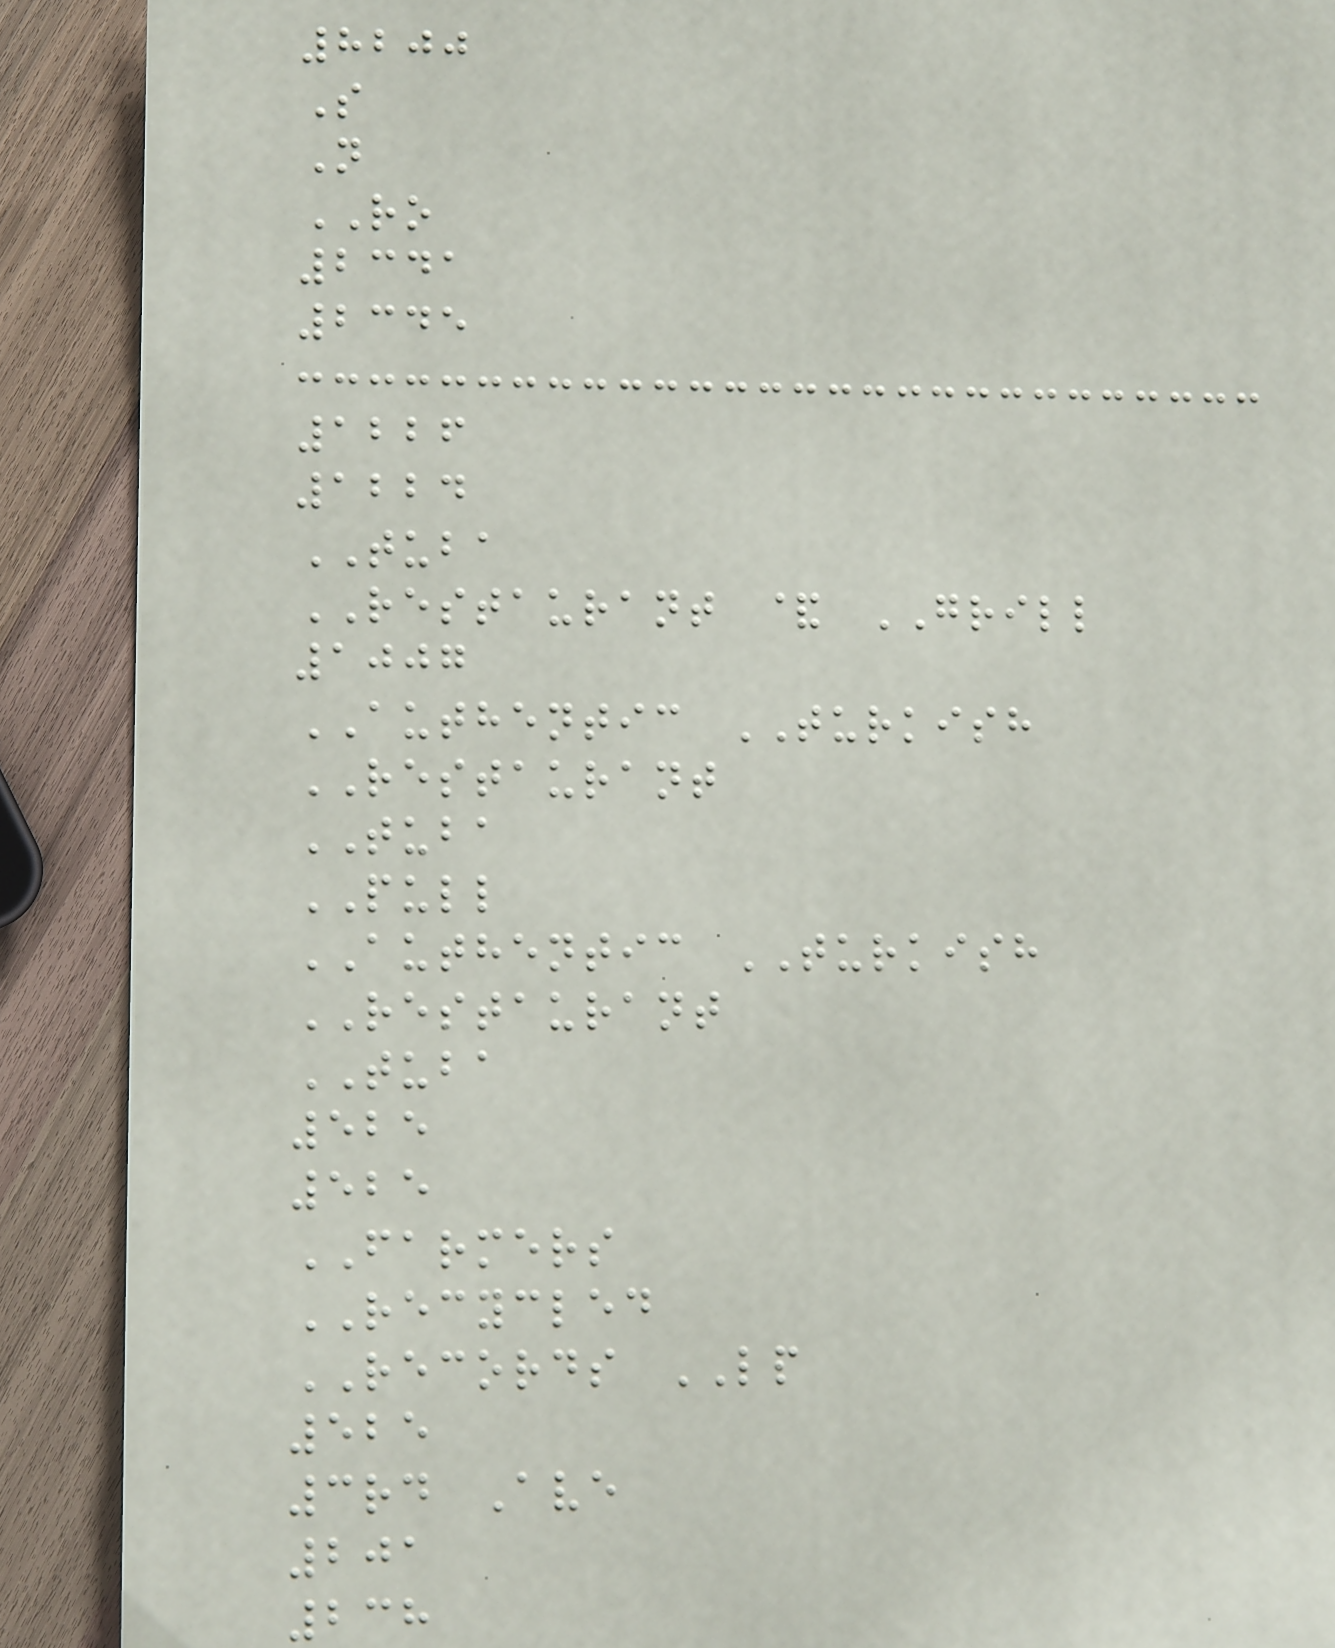8200
S
N
RO
2341
2345
1226
1224
TUBA
RESTAURANT & GRILL
1007
AUTHENTIC TURKISH
RESTAURANT
TUBA
PULL
AUTHENTIC TURKISH
RESTAURANT
TUBA
525
525
FARMERS
RECYCLED
RECORDS LP
525
3rd Ave
201
238
